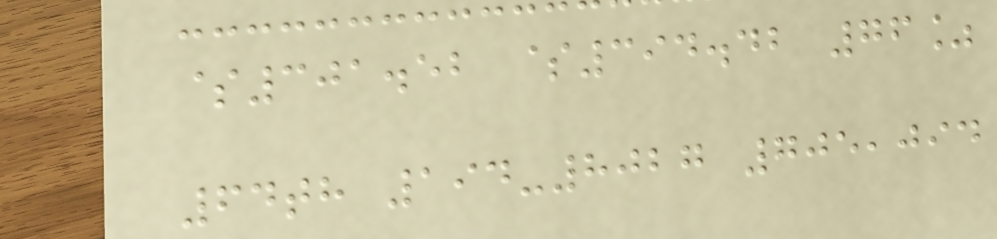$301.52 $394.42 76%
64th 194-8027 705,094
